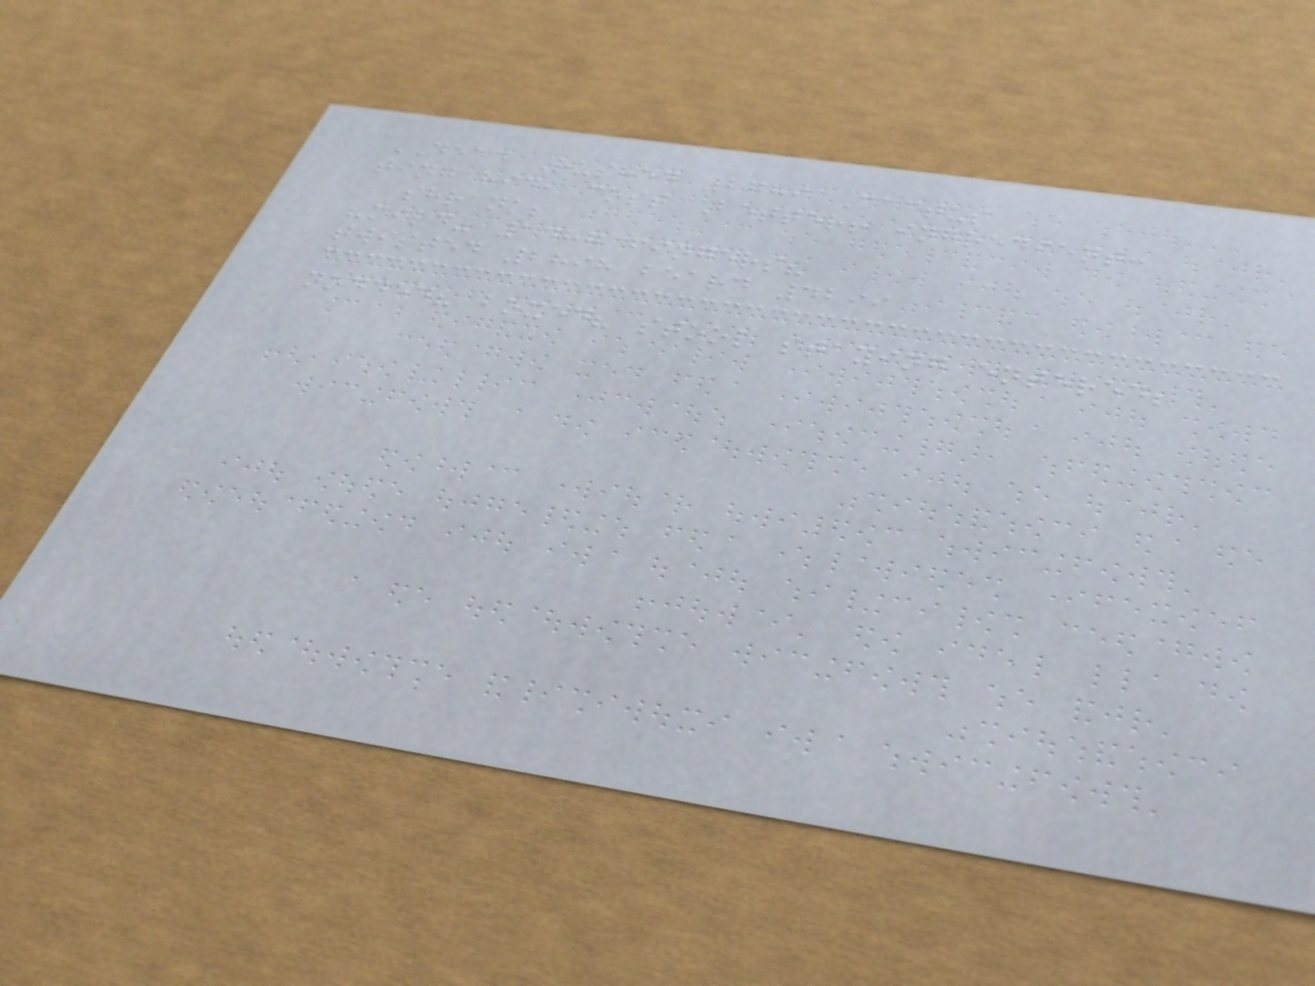DEAD Rushed 2789 Cactus
ting hid, cost Better! ingredient:
shrank;
"mild" 1487 fingers?
twisted 2898 beard 4299
nodded? boxed? stool staying entered;
